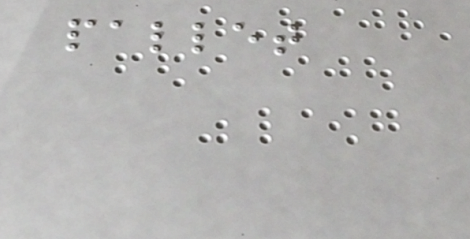pallet
